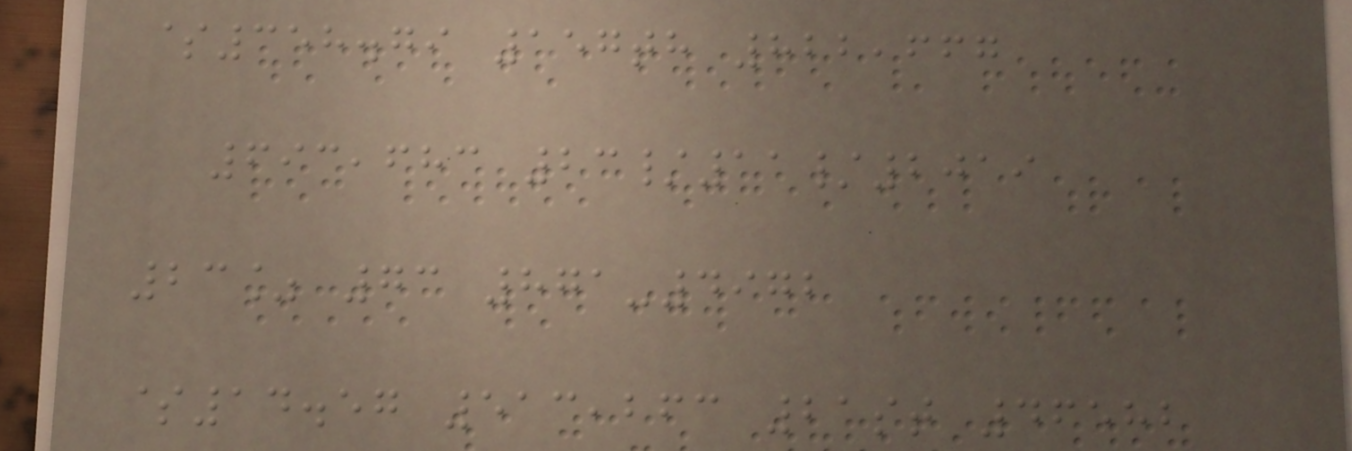$358.79 157th 822,667
693,683 23/11/2019
23% 73 871-4972
$14.57 513,263 21st 46582
